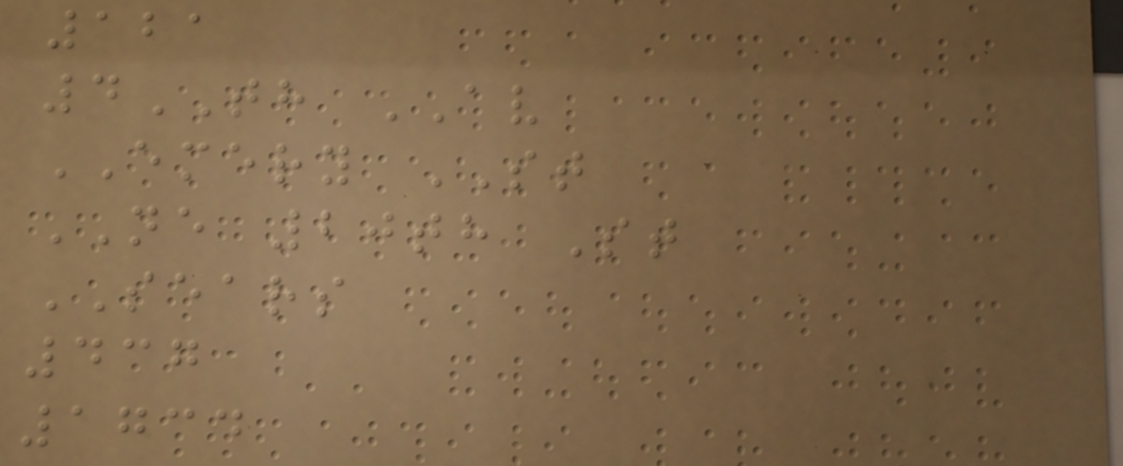121
4TH AV
EMERY ST
NE 20th St
SEARS
437
1734
